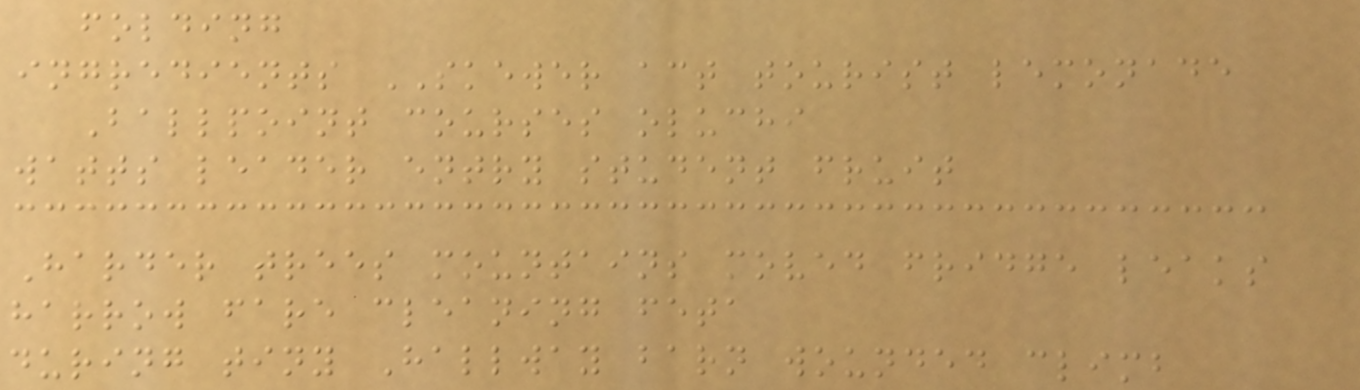folding
ingredients SKEWER act tourist lemonade
Ballpoint courses oluchi
watts leader entry student fruit
Harder trees mountains moved fridge leaks
harrow fare cleaning feta
during tiny Hallway barn wounded climb
